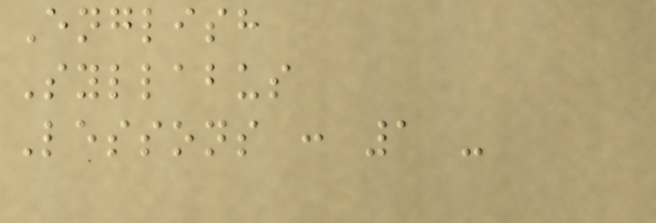English
Syllabus
Lessons : 1 -
